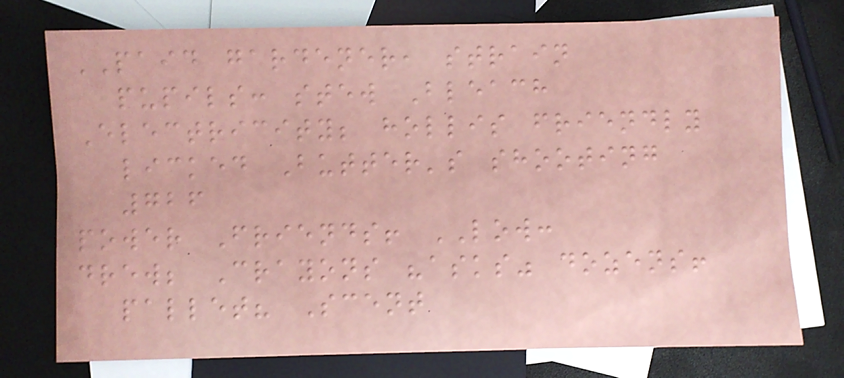PAID gardener, strain
pupils: stew Bleach
Electricity; hollis friendly
licked Butter's shooting
726
power Friends! LOW:
drew; Crayons "asks" dozens!
pallet? Scent
